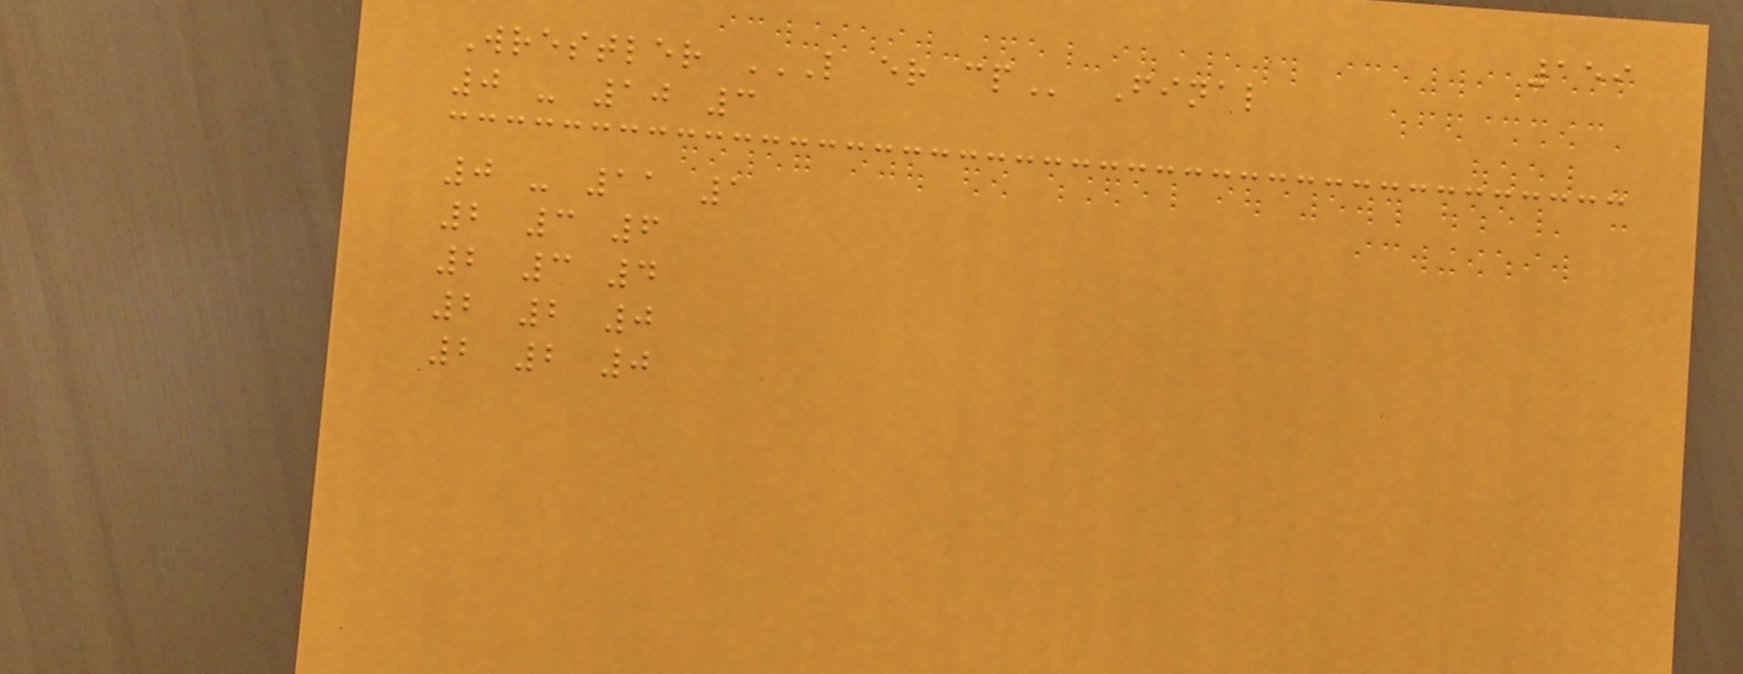159
Wrestler L ER CP Final
0 - 10 3
0 - 11 1
2 3 6
2 3 4
2 2 0
2 2 0
